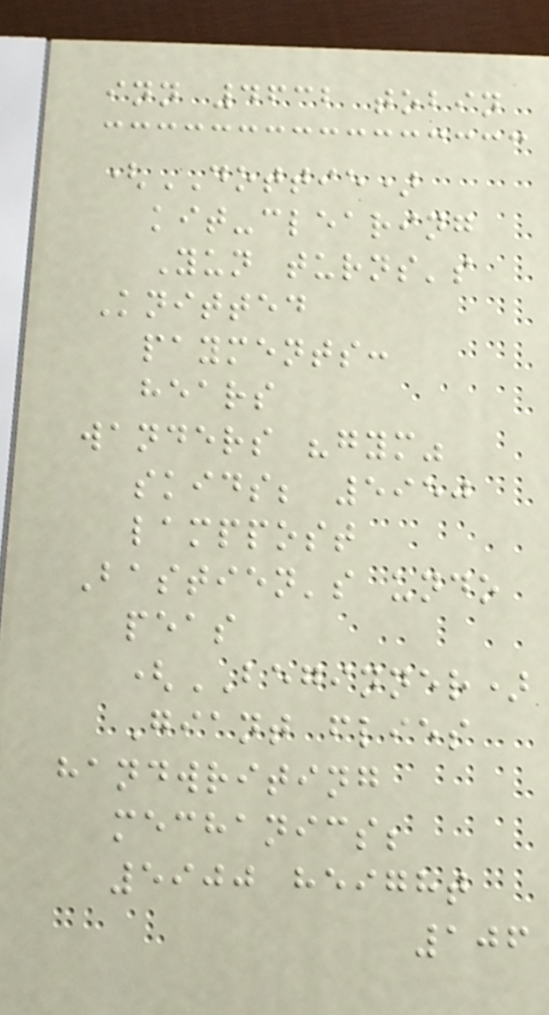inn 4632 tobin
(DOTTIE)
kit-clearing
Yun turns's
Knitted
payments:
hears
wanders "gym"
skids; 5950
lamppost
Bastien's undo
peas
(BEGINNER)
Giant flies
handwriting
mechanics;
5900 height
106
